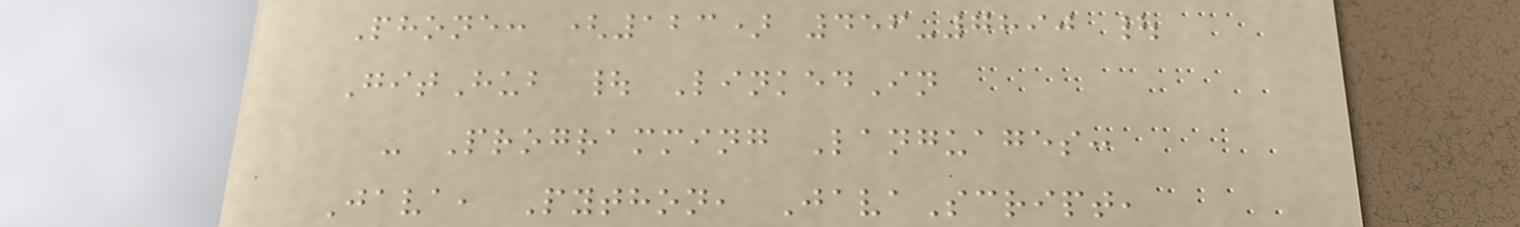Phone: (123) 456-7890 |
GitHub | LinkedIn
- Programming Languages:
Java, Python, JavaScript,
